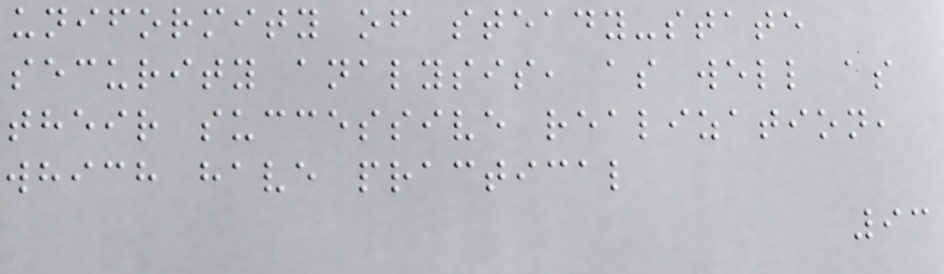uniformity of steady-state
security analysis, as well as
their successive realization,
which have practical
93
